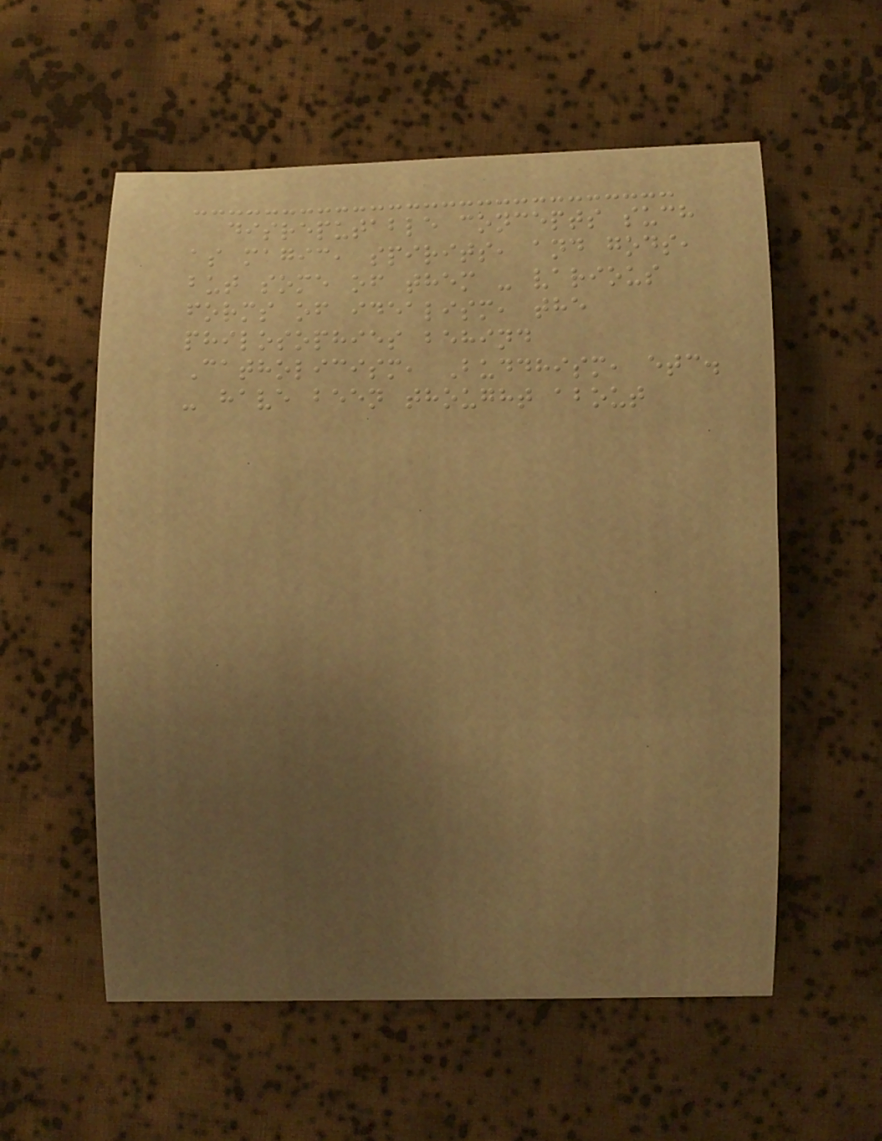disreputable concepts such
as magic, spirits, and gods,
but some of them - various
forms of idealism, the
philosophies behind
Catholicism, Buddhism, etc.
- have been thought about
